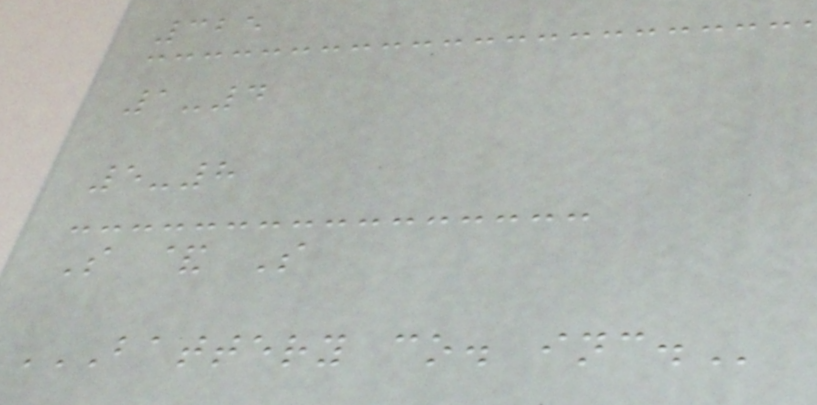325
1-4
5-8
S & S
BATTERY CO. INC.
